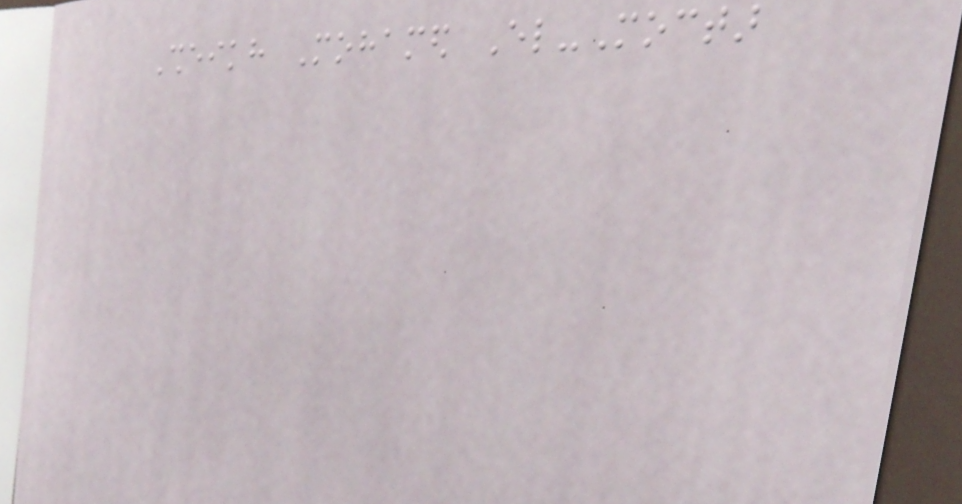Sheikh Mohamed El-Moctar
